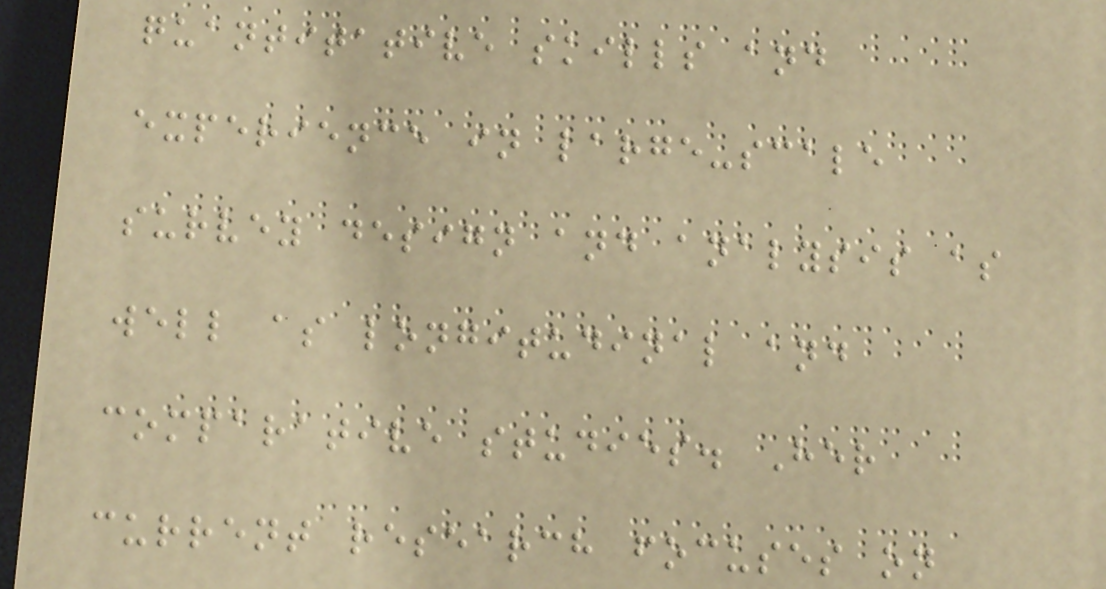quantitative skills and
experience in large-scale
survey design and analysis as
well as longitudinal and
comparative studies. Her
current research focuses on
